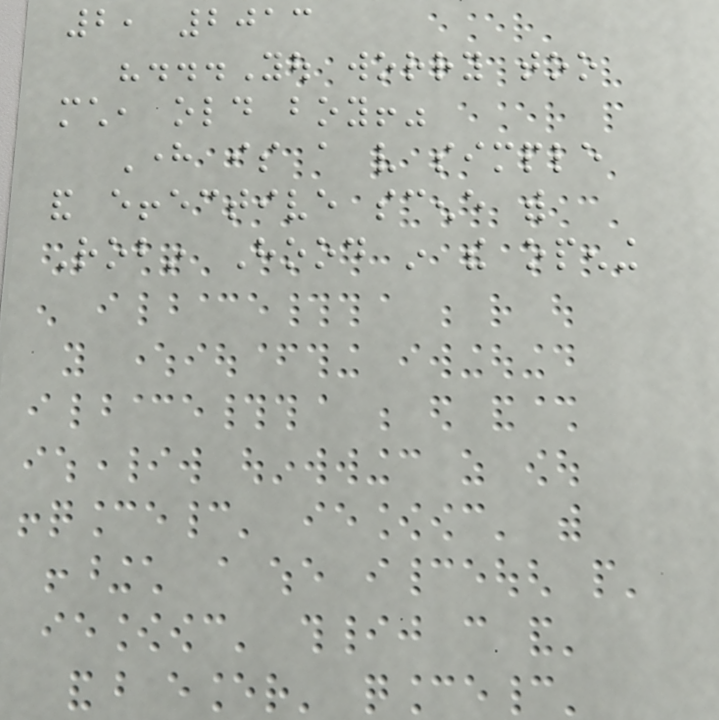2, 2013
"...You worry too
much, old boy!"
Here is a very simple
and effective scene with
Robin Hood in the opening
